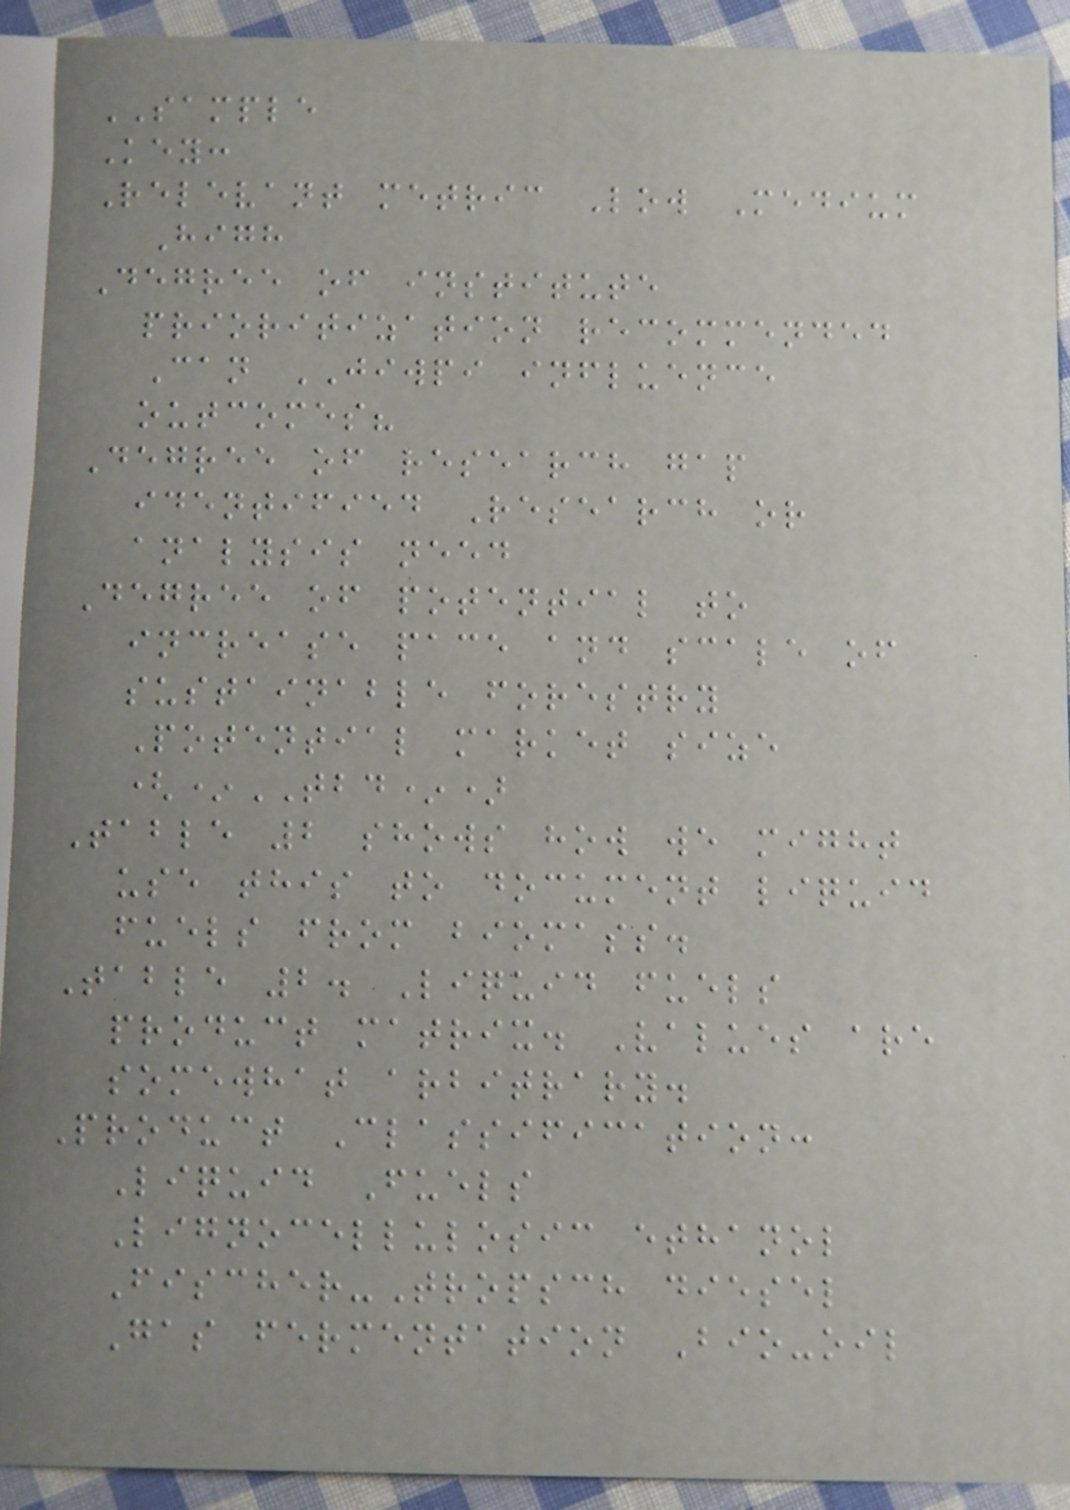SAMPLE
Key:
Relevant metric Low Medium
High
Degree of institute
prioritization recommended
Can JIWPI influence
outcomes?
Degree of research gap
identified Research or
analysis need
Degree of potential to
increase pace and scale of
sustainable forestry
Potential market size
(*TBD*)
Table 2 shows how we might
use this to document liquid
fuels from biomass.
Table 2. Liquid fuels
product matrix. Values are
somewhat arbitrary.
Product Classification:
Liquid Fuels
Lignocellulosic ethanol
Fischer-Tropsch diesel
Gas fermentation Bio-oil
